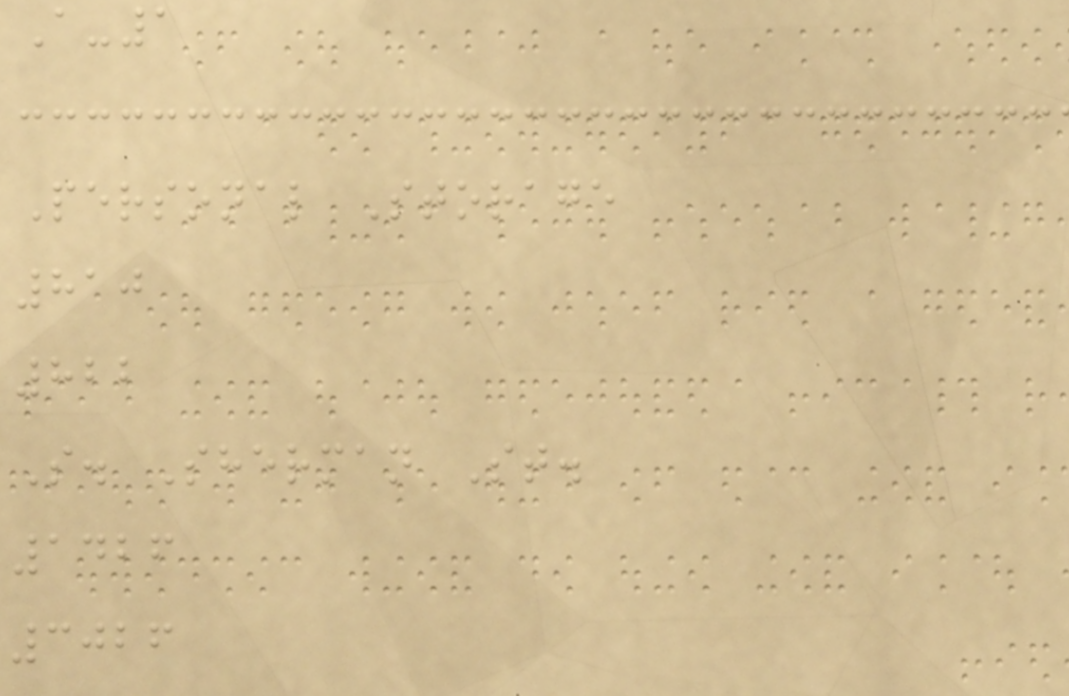A-1
Personal Storage
810
822
S. Sherman St.
1426
3026
